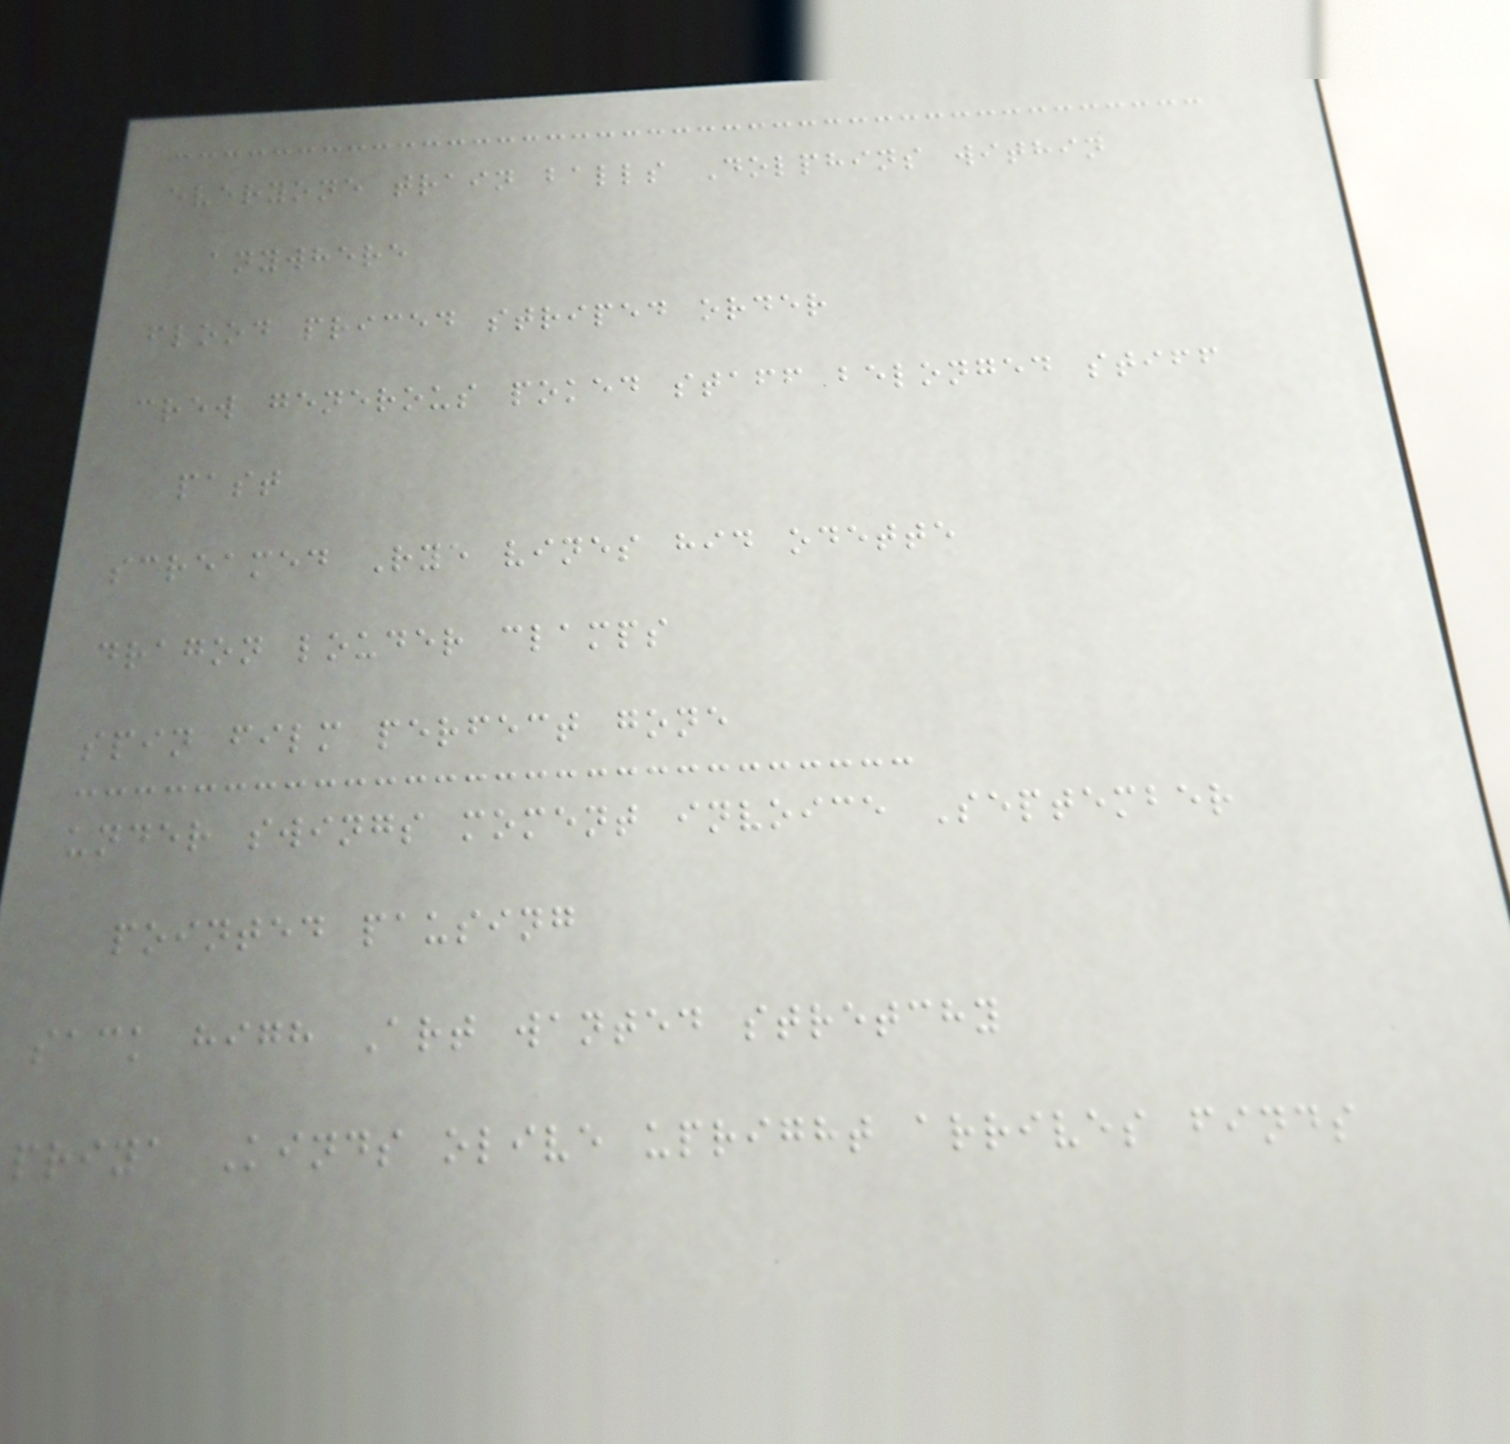everyone train balls Dolphins within
anywhere
flood priced striped order
crew generous poked staff belonged stiff
past
screamed Rye vines hid odette
dragon louder clamps
spin film perfect gone
under swings moment invoice September
pointed pausing
sack high Art wanted stretchy
priya Kinds olive upright arrives finds
